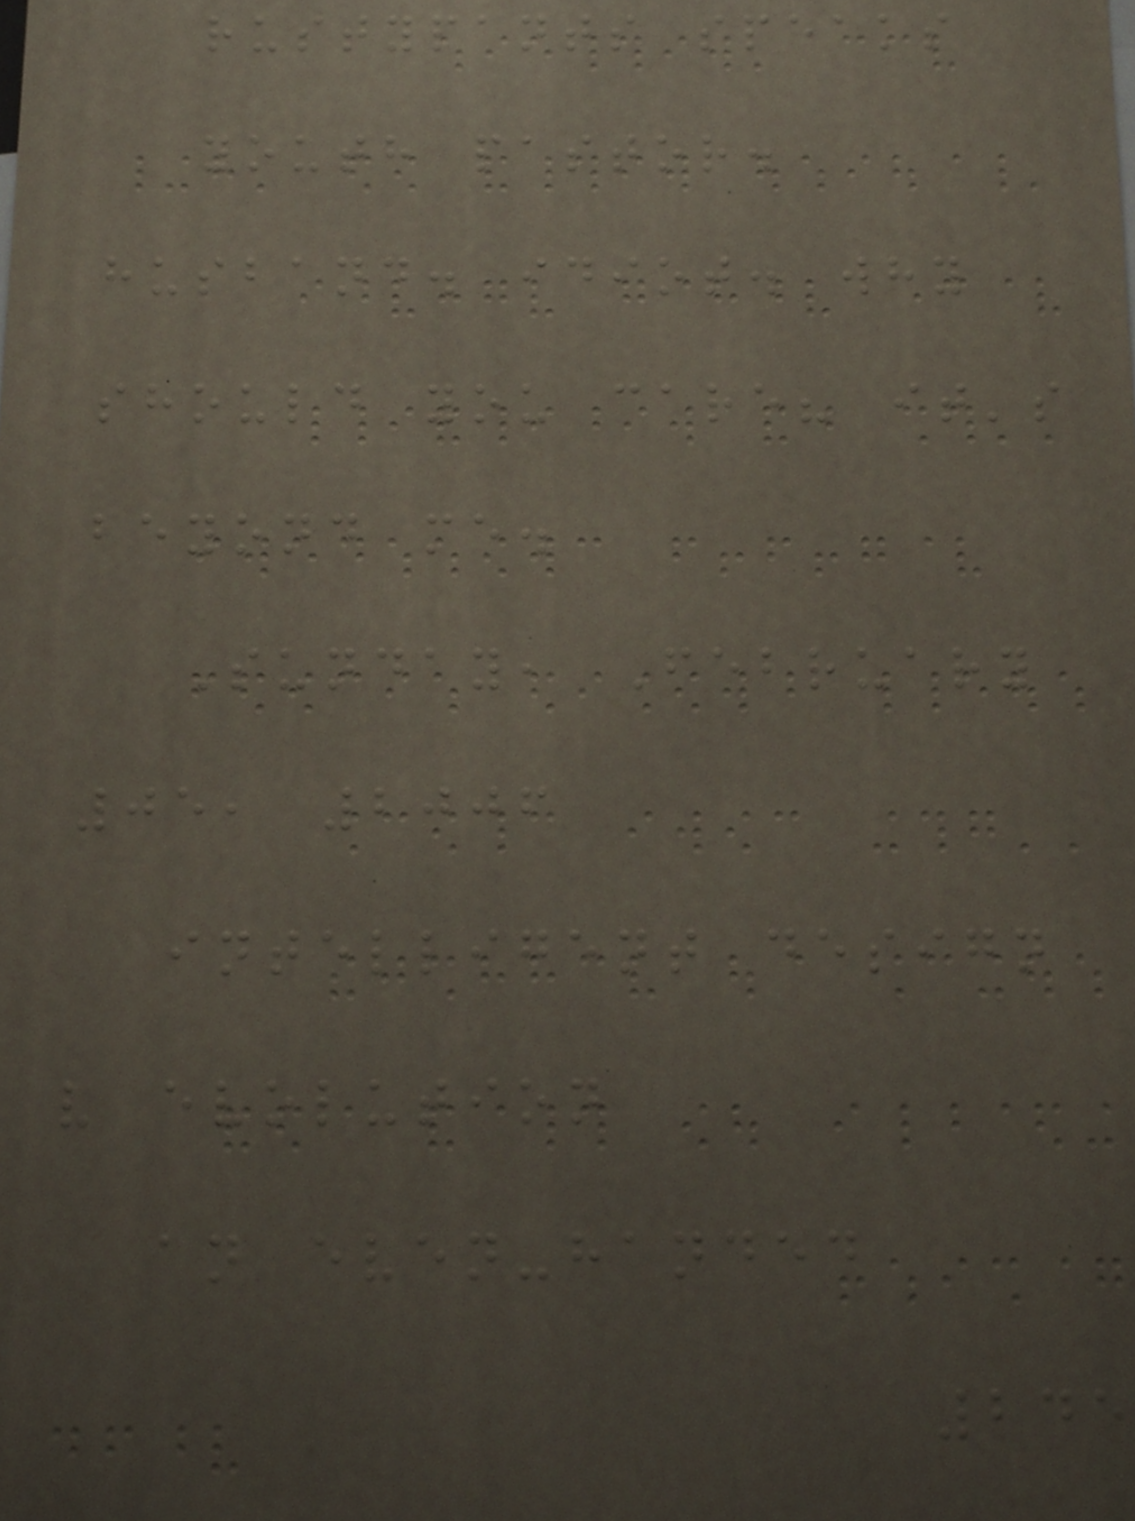rustypants speaks
youth pastor.
husband. idiot. why
should you care? it's
beyond me.
Sunday, February
05, 2006
intelligent design
v evolution
an even-handed
245
